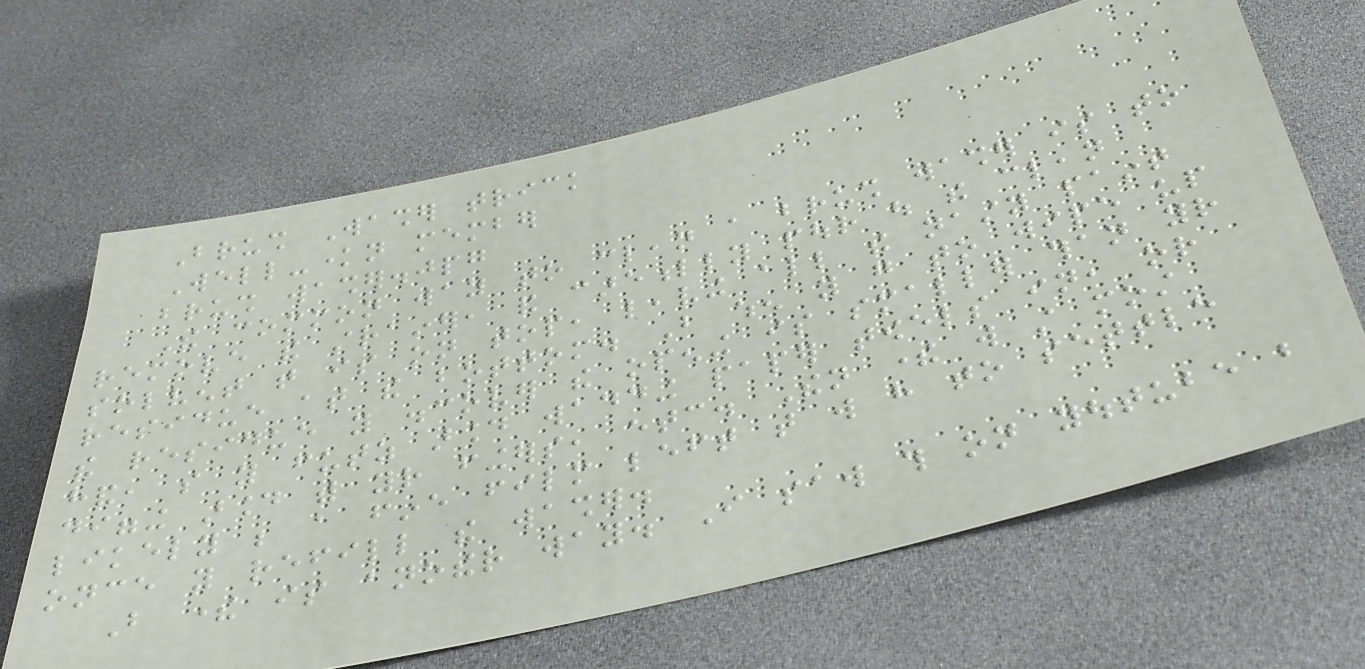Brush Washer trick
Well-known member
brush washer.jpg
The common way to clean a brush washer is to
remove the strainer, and carefully pour out the clean
solvent that is on top, leaving all the nasty paint
residue at the bottom. But when you go to wipe up
the residue you discover the opening is smaller than your
hand, so you futz around wadding paper towels in, or
digging around with your fingers, etc. Then there will still most
likely be a fine film left that will have to settle
once you refill the washer.
But there is another way. I saw this on youtube but
